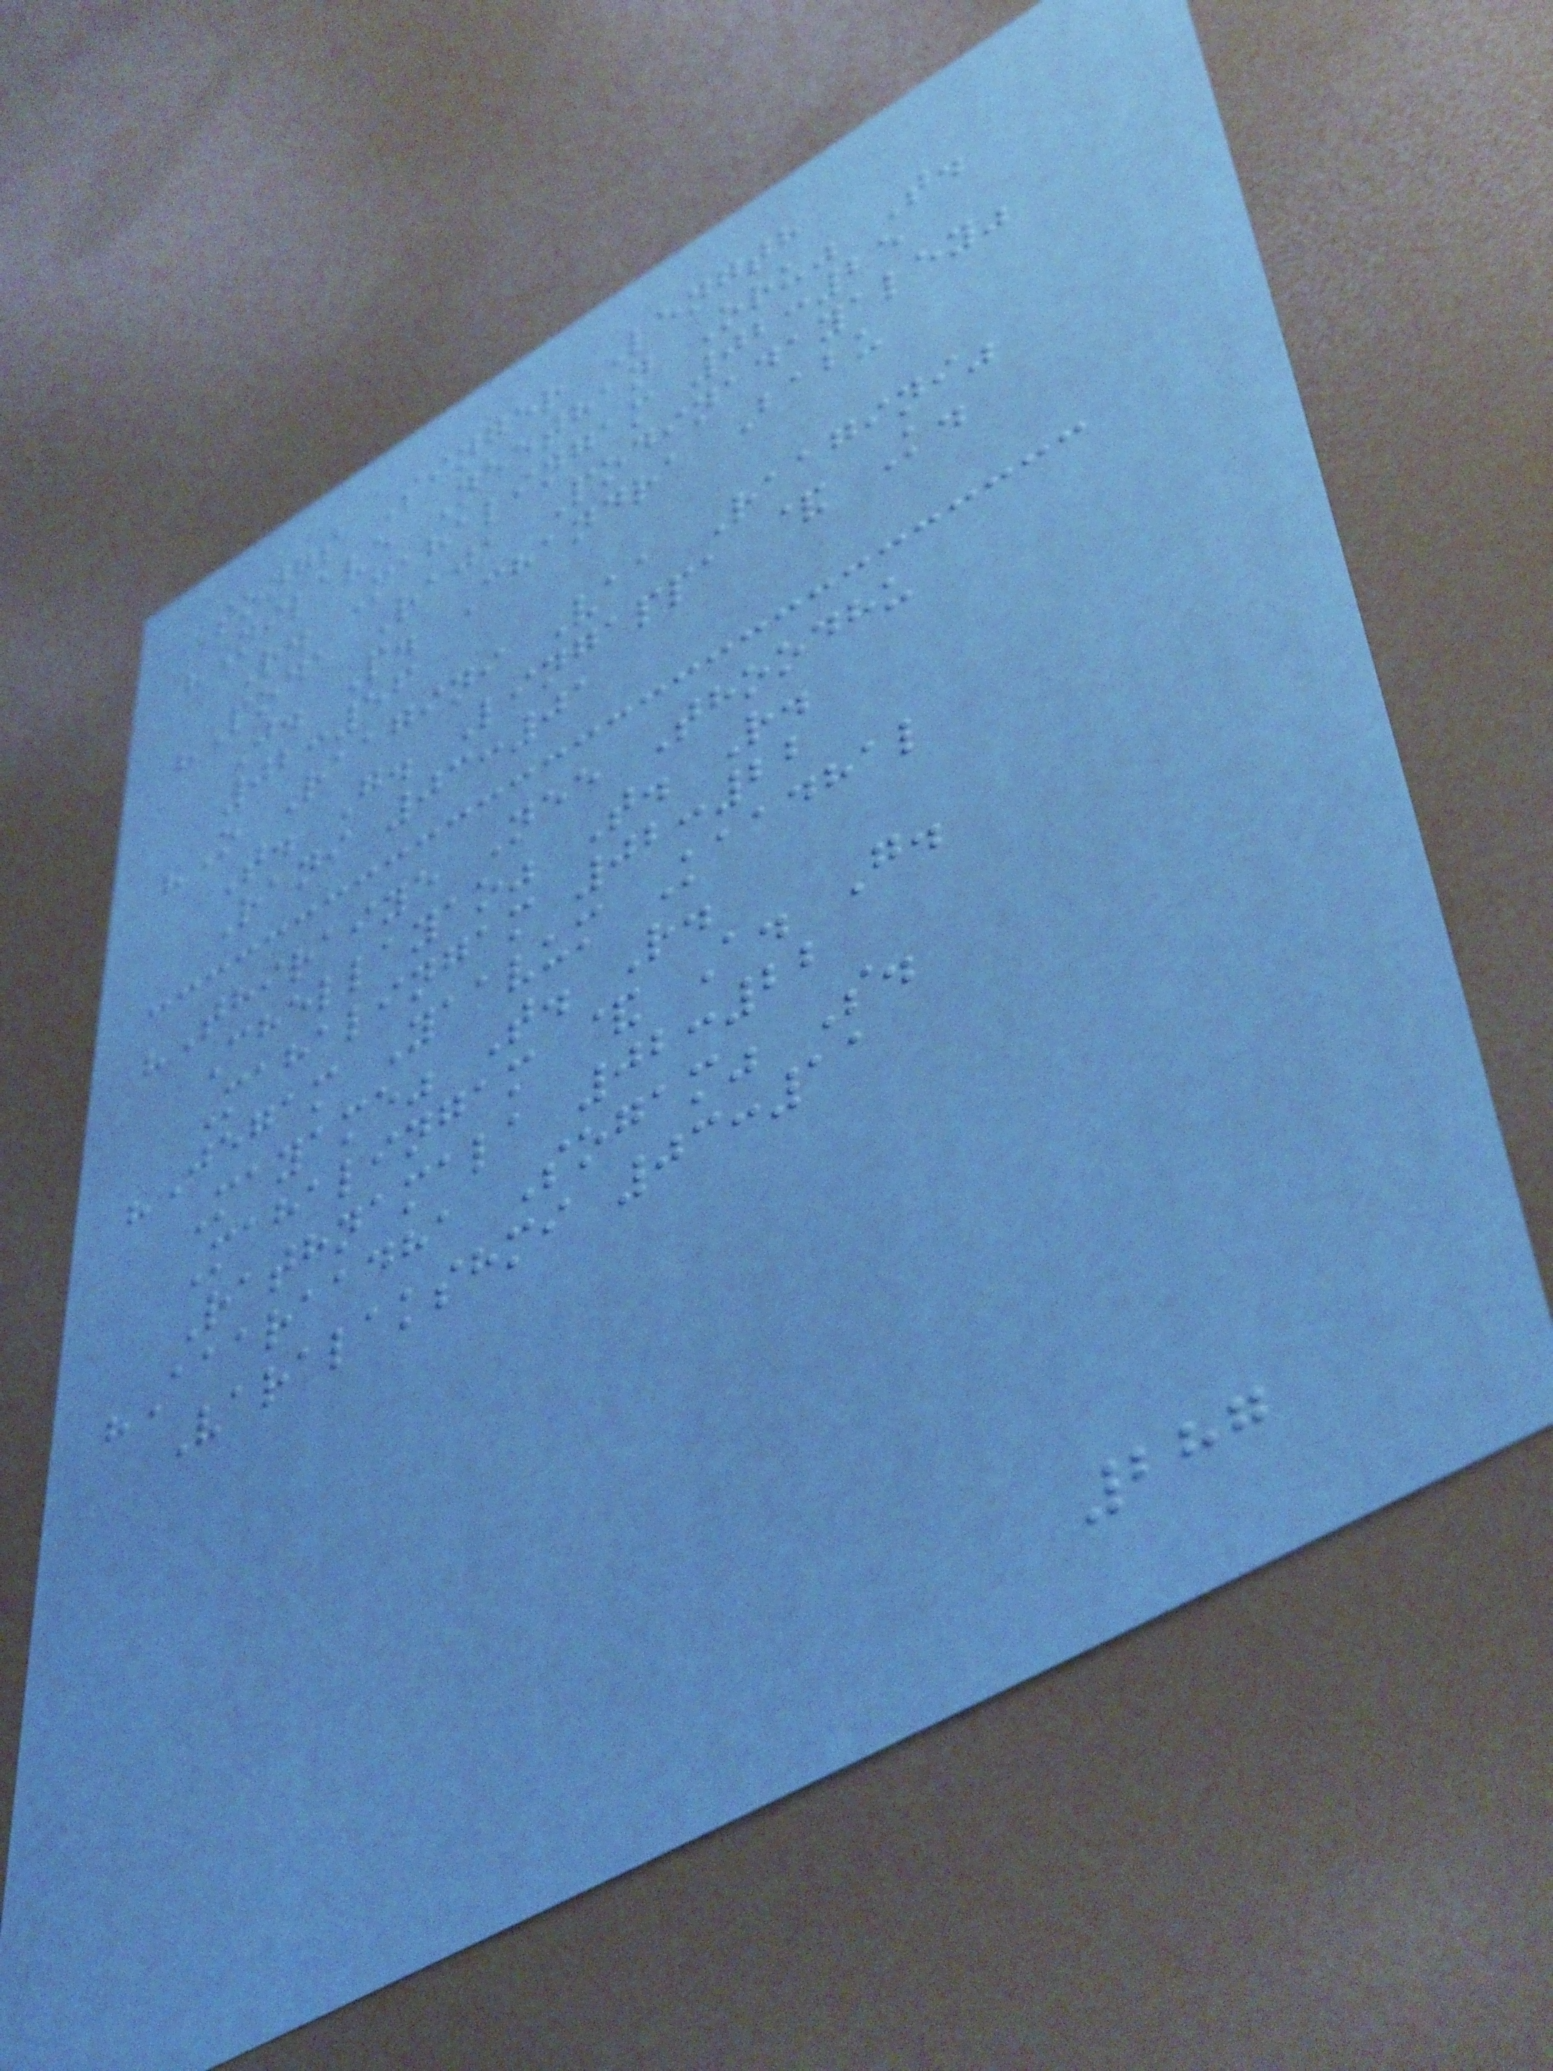Songs Singer Length
"Nilave Neethan Oru" T.
R. Mahalingam 02:25
"Poda Raja Podinadayaley"
J. P. Chandra Babu
02:56
"O Raagini Vaa Raagini"
T. G. Lingappa & K.
Rani 03:01
"Thiraiye Nee Thoodhu
Chellayao" T. R.
Mahalingam 02:22
"Jegam Yaavum Kaadhal
Mayame" T. R.
Mahalingam & A. G.
Rathnamala 02:22
"Aaaraadha Sogam" S.
Varalakshmi 03:11
287
